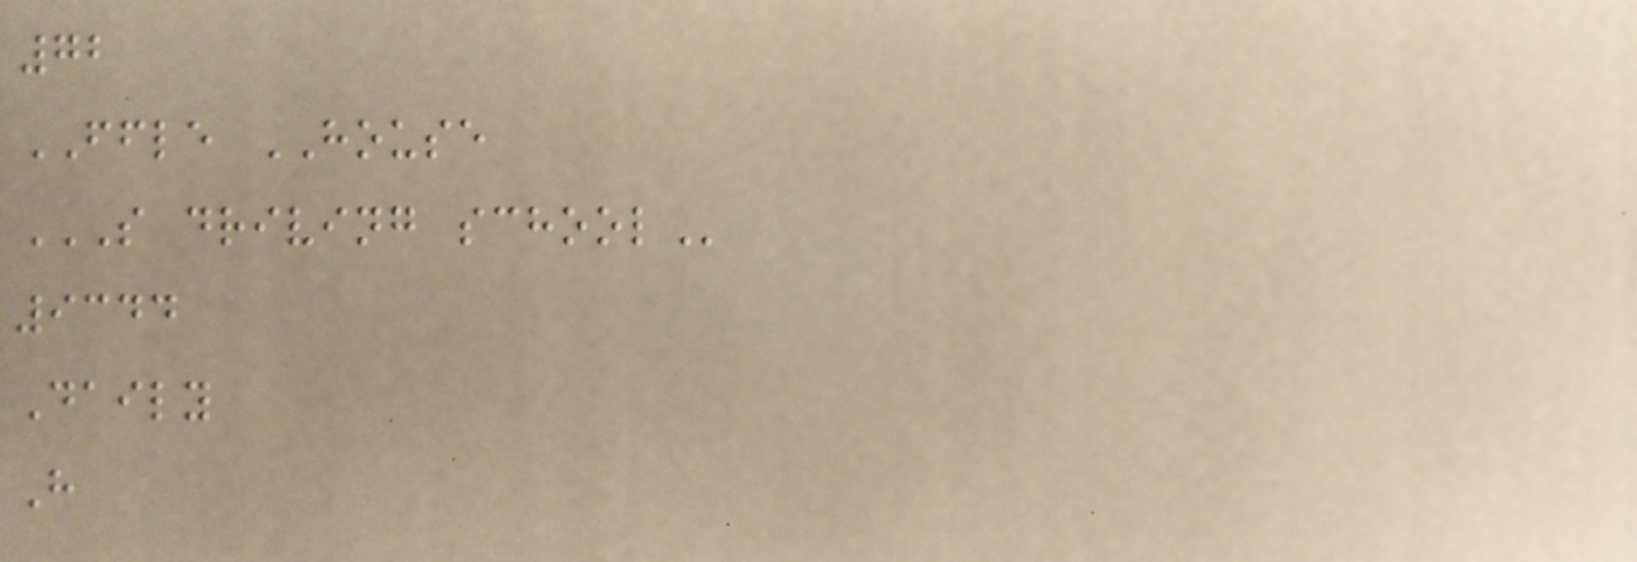72
FFLE HOUSE
S DRIVING SCHOOL
9344
Daily
H
